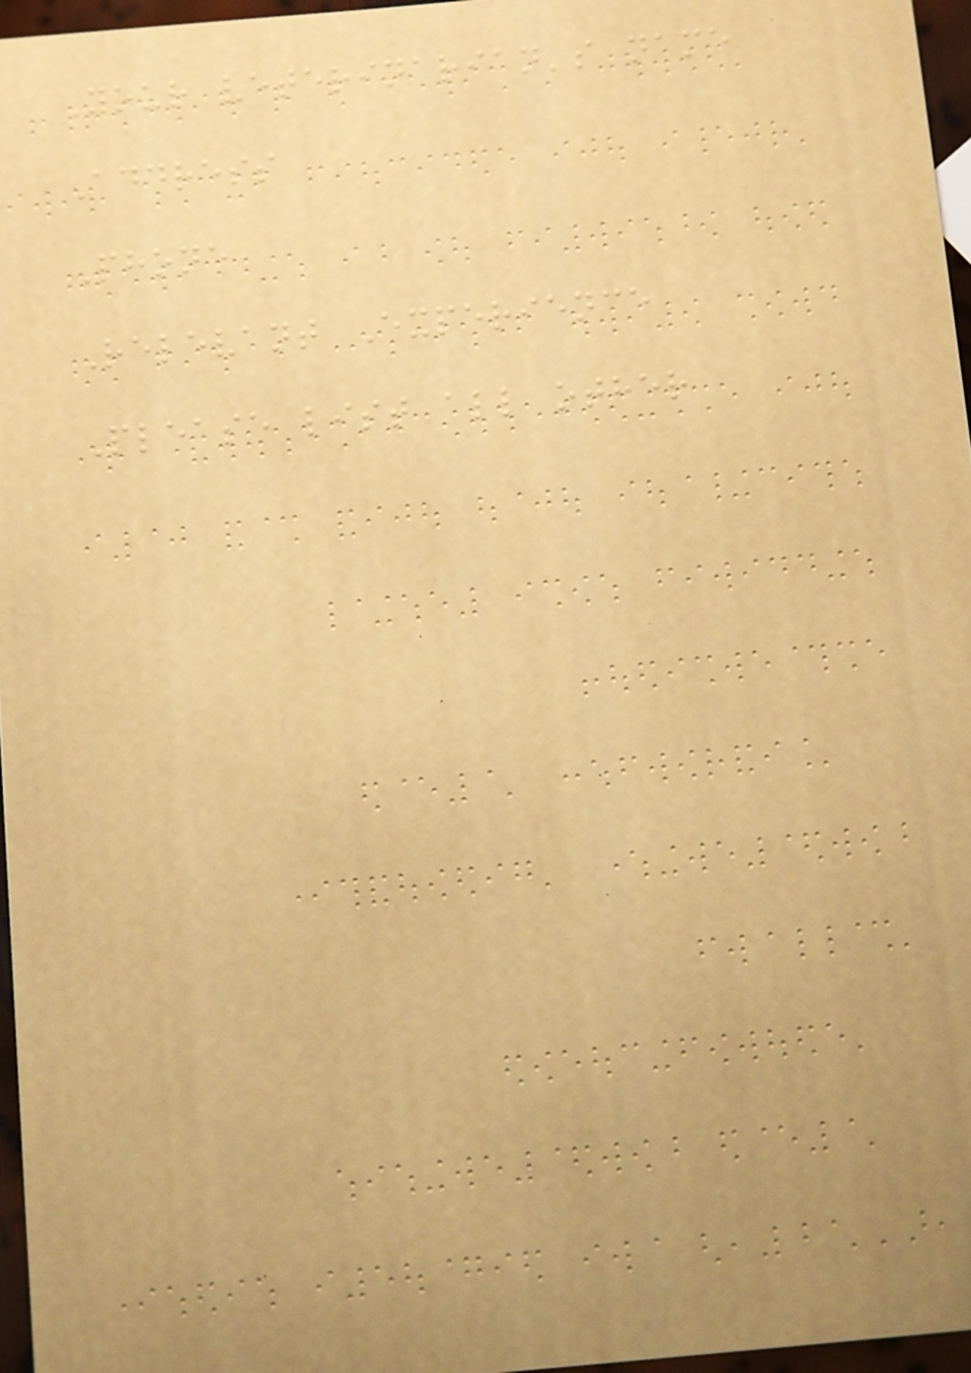Your veterinarian's name
Address
Phone
Relevant Experience
Please list all other
